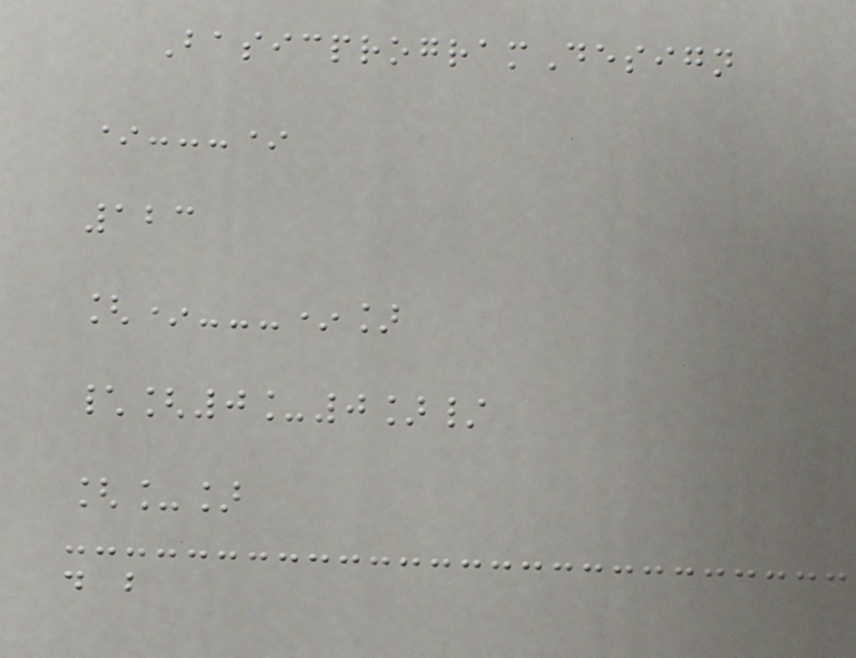BasicprogramDesign
*---*
123
[*---*]
\[0_0]/
[_]
d b
